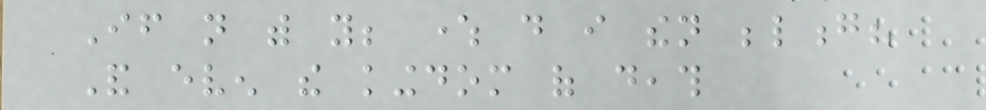If not with you; where do i then belong?
And even the kingdom of death
